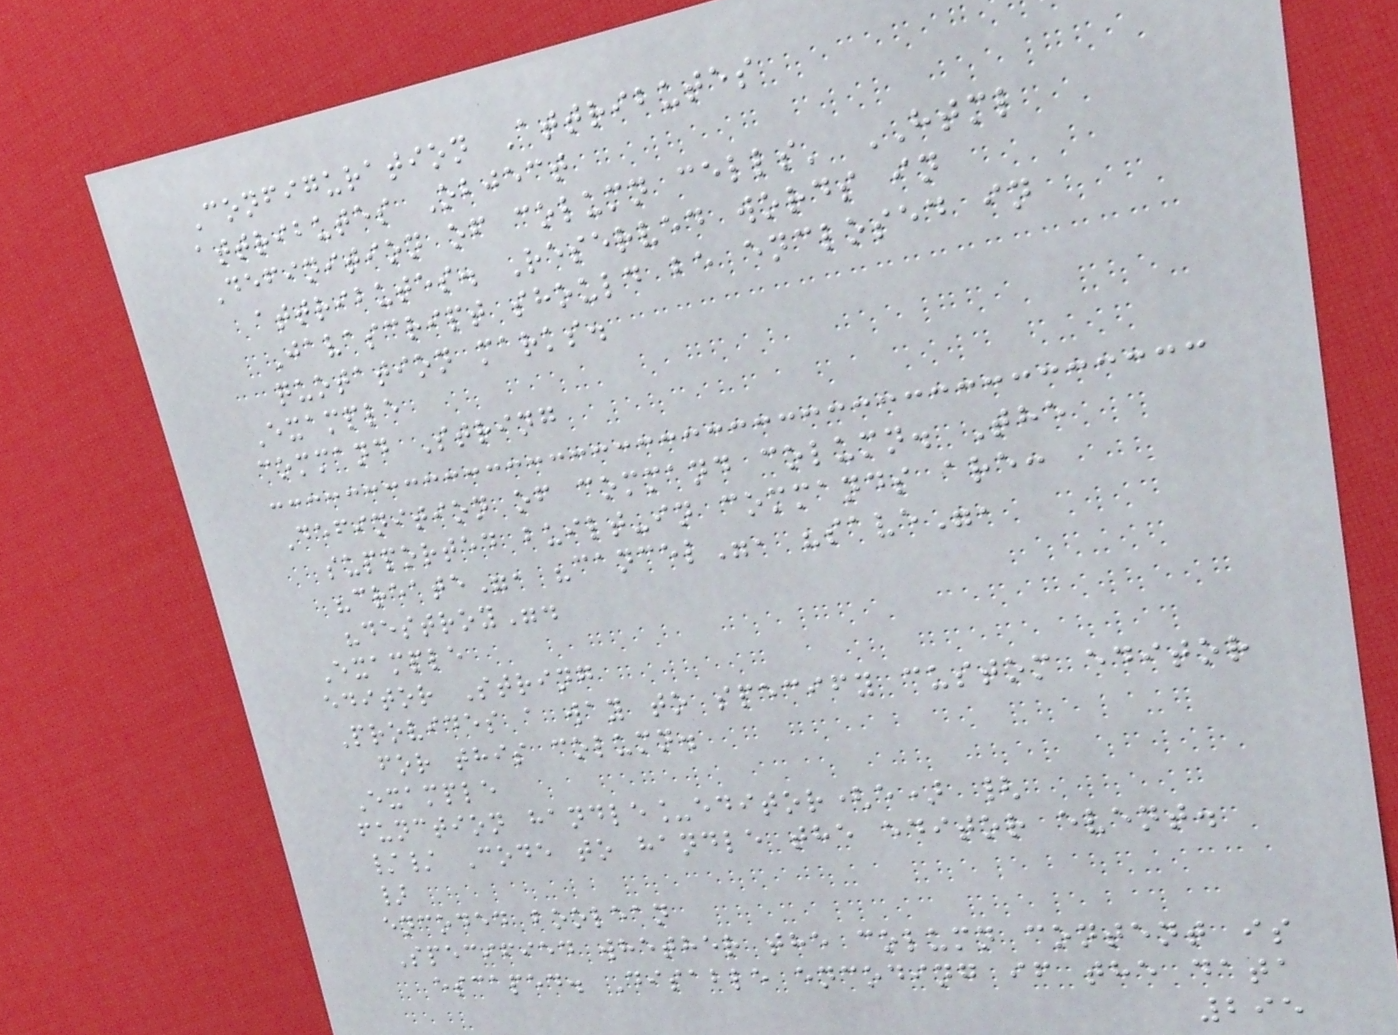Configuration Attributes
attributes Object
Definition of column cells' HTML
attributes. Reserved words in
Javascript should be enclosed in
quotation marks.
Example
command String
Definition of command column. The
supported built-in commands are:
"create", "cancel", "save",
"destroy".
Example
editor String
Provides a way to specify custom editor
for this column.
Example
function handle_editor(e) {
// Code to handle the editor event.
}
encoded boolean
Specified whether the column content is
escaped. Disable encoding if the data
295
